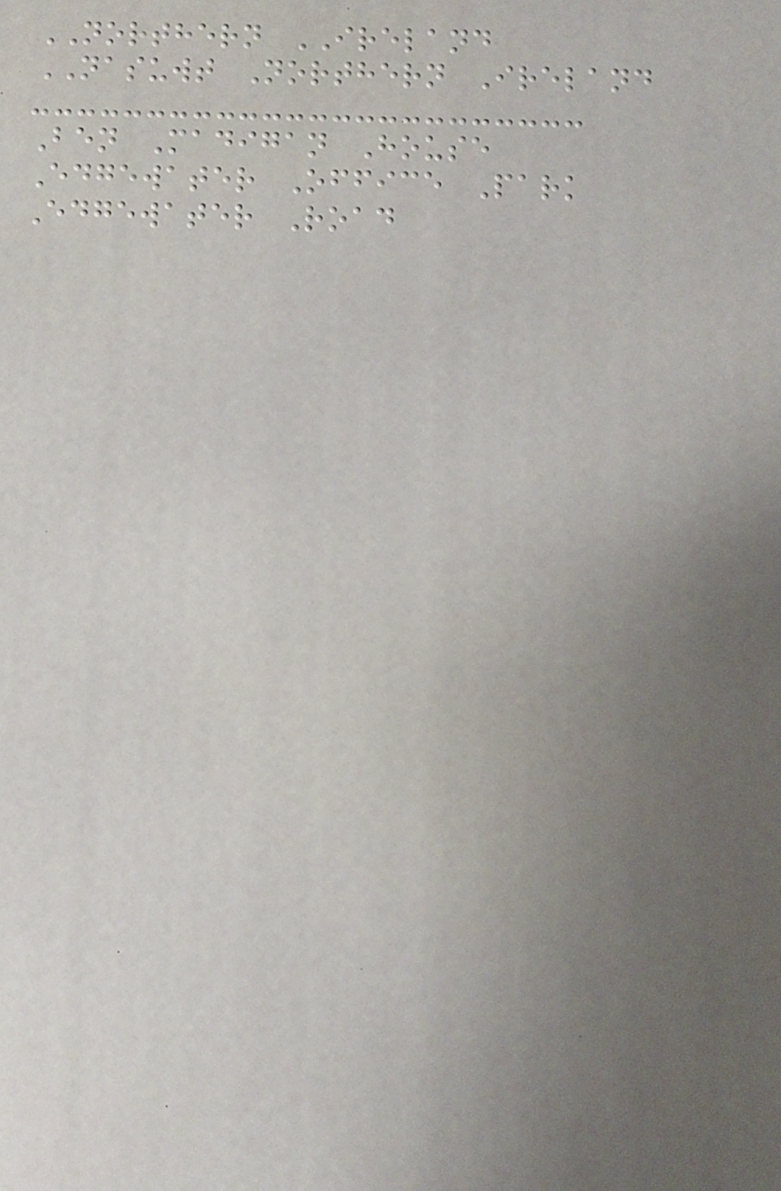NORTHERN IRELAND
NASUWT Northern Ireland
Ben Madigan House
Edgewater Office Park
Edgewater Road
